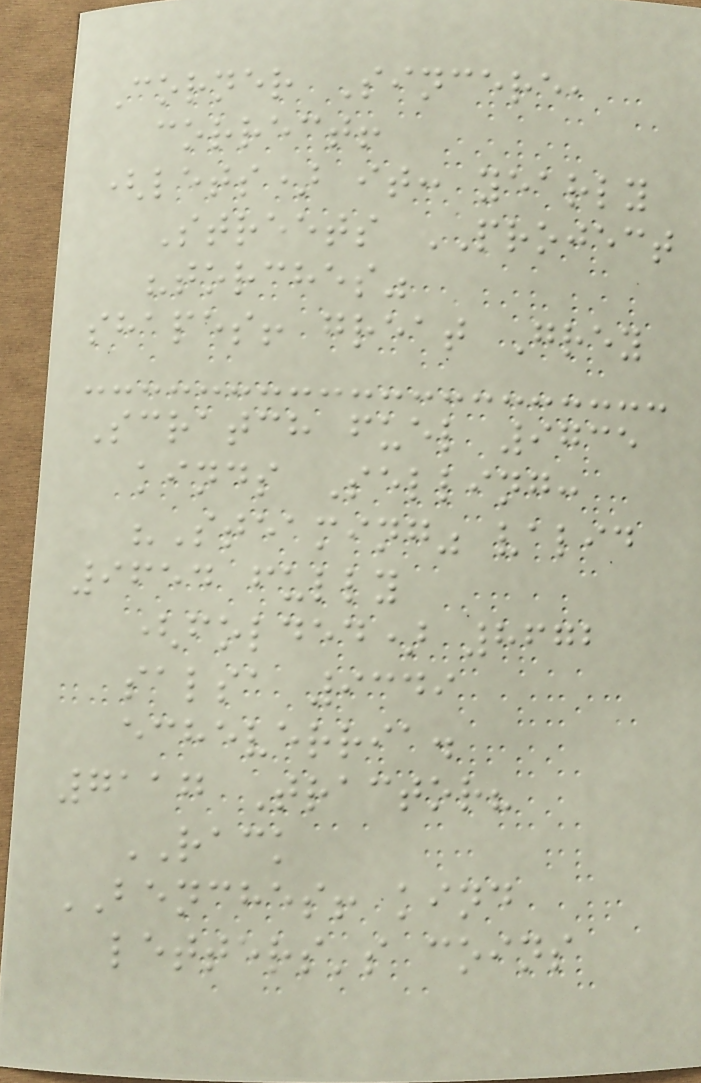Corner Sincere,
correct!
(lets) it: yearly
Streets PROJECT
"torches"
shapes! great Grey
Scratch fuel 9735
kinds Selling:
"Steaming" valid
9654 fully
(folded) 8672
salsa 9349
echeverria.
7117 Tractor?
RACK
BENCHES! kind
letters's coins
